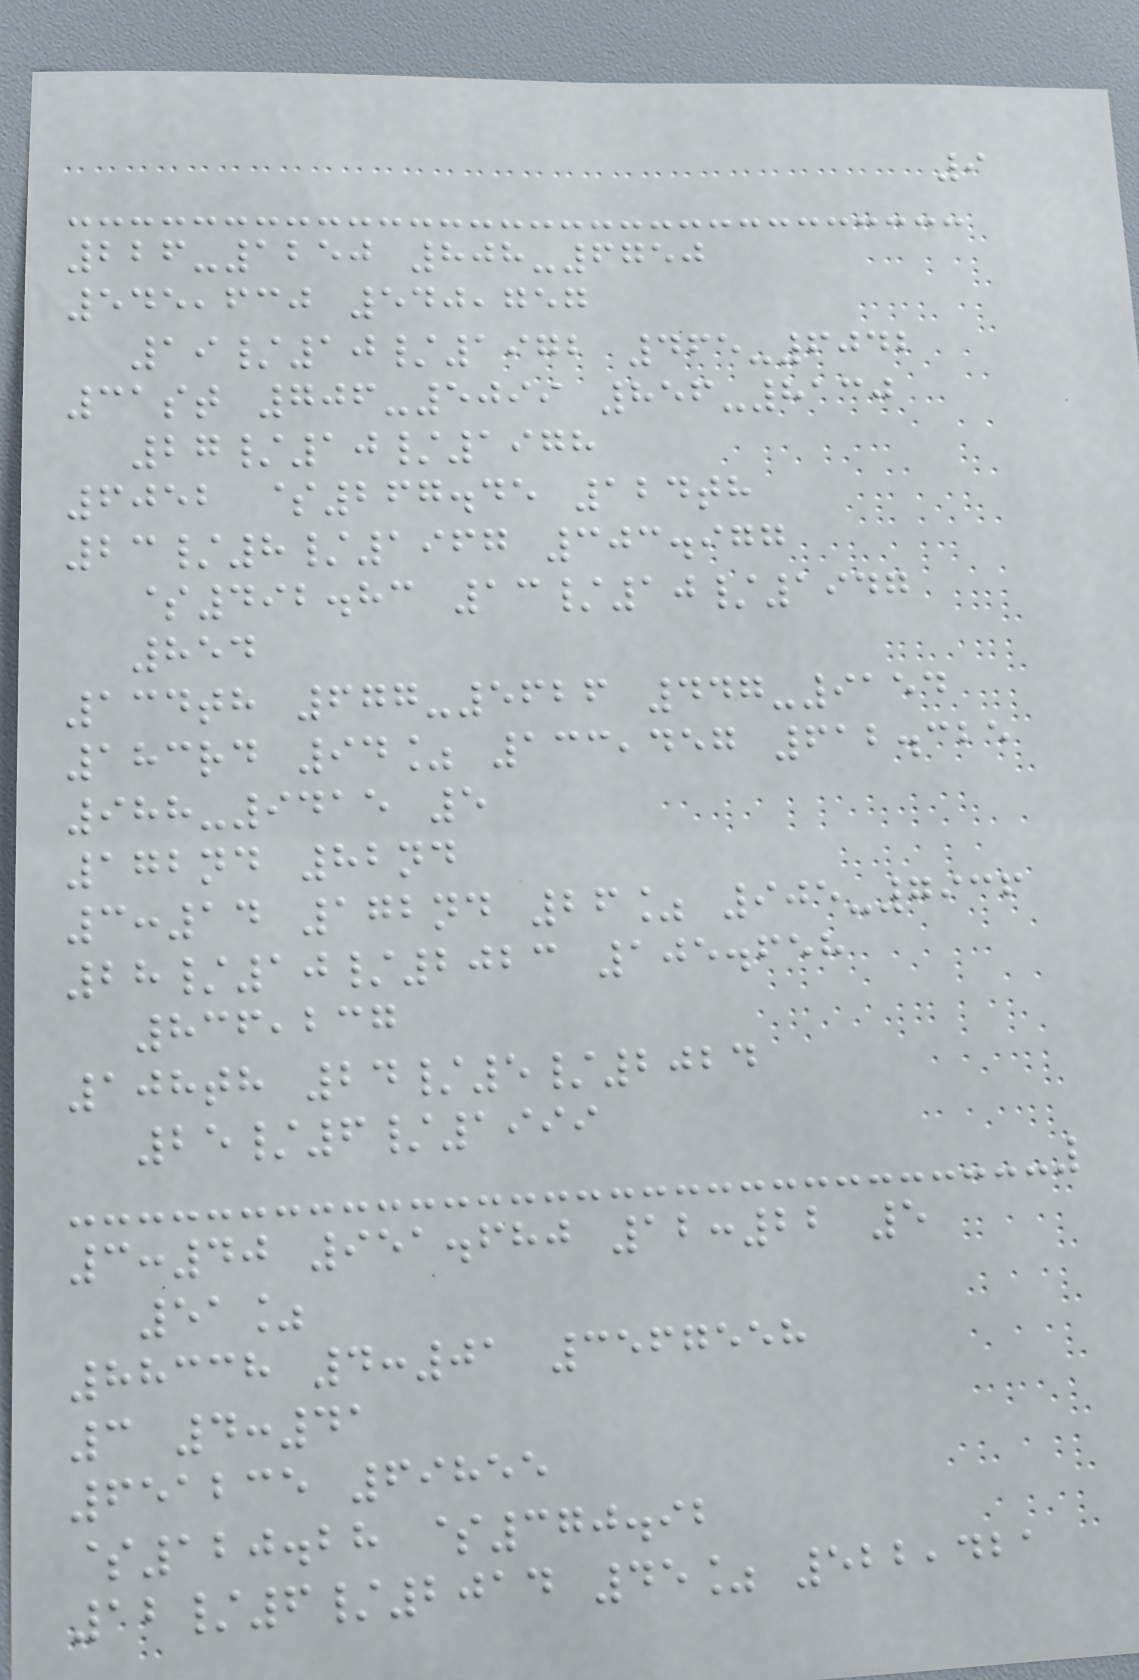9
226-1250 808-6750
545,630 540,757
19/10/1972 465-6042
31st 706-5099 856-8130
27/10/1978
6052 $267.45 124th
23/8/1967 303.977
$492.83 13/10/1947
854
134th 677-5626 447-9154
183rd 94% 133,457 612.325
988-9415 5
172nd 82nd
3:14 172nd 26% 905-7936
28/10/2023 105.658
836,237
108th 24/5/2024
25/6/1999
3:40 951.680 12:22 5
51%
88338 4:01 3567558
3 4:41
651235 69855
$120.28 $370.92
12/6/2014 45% 522,421
